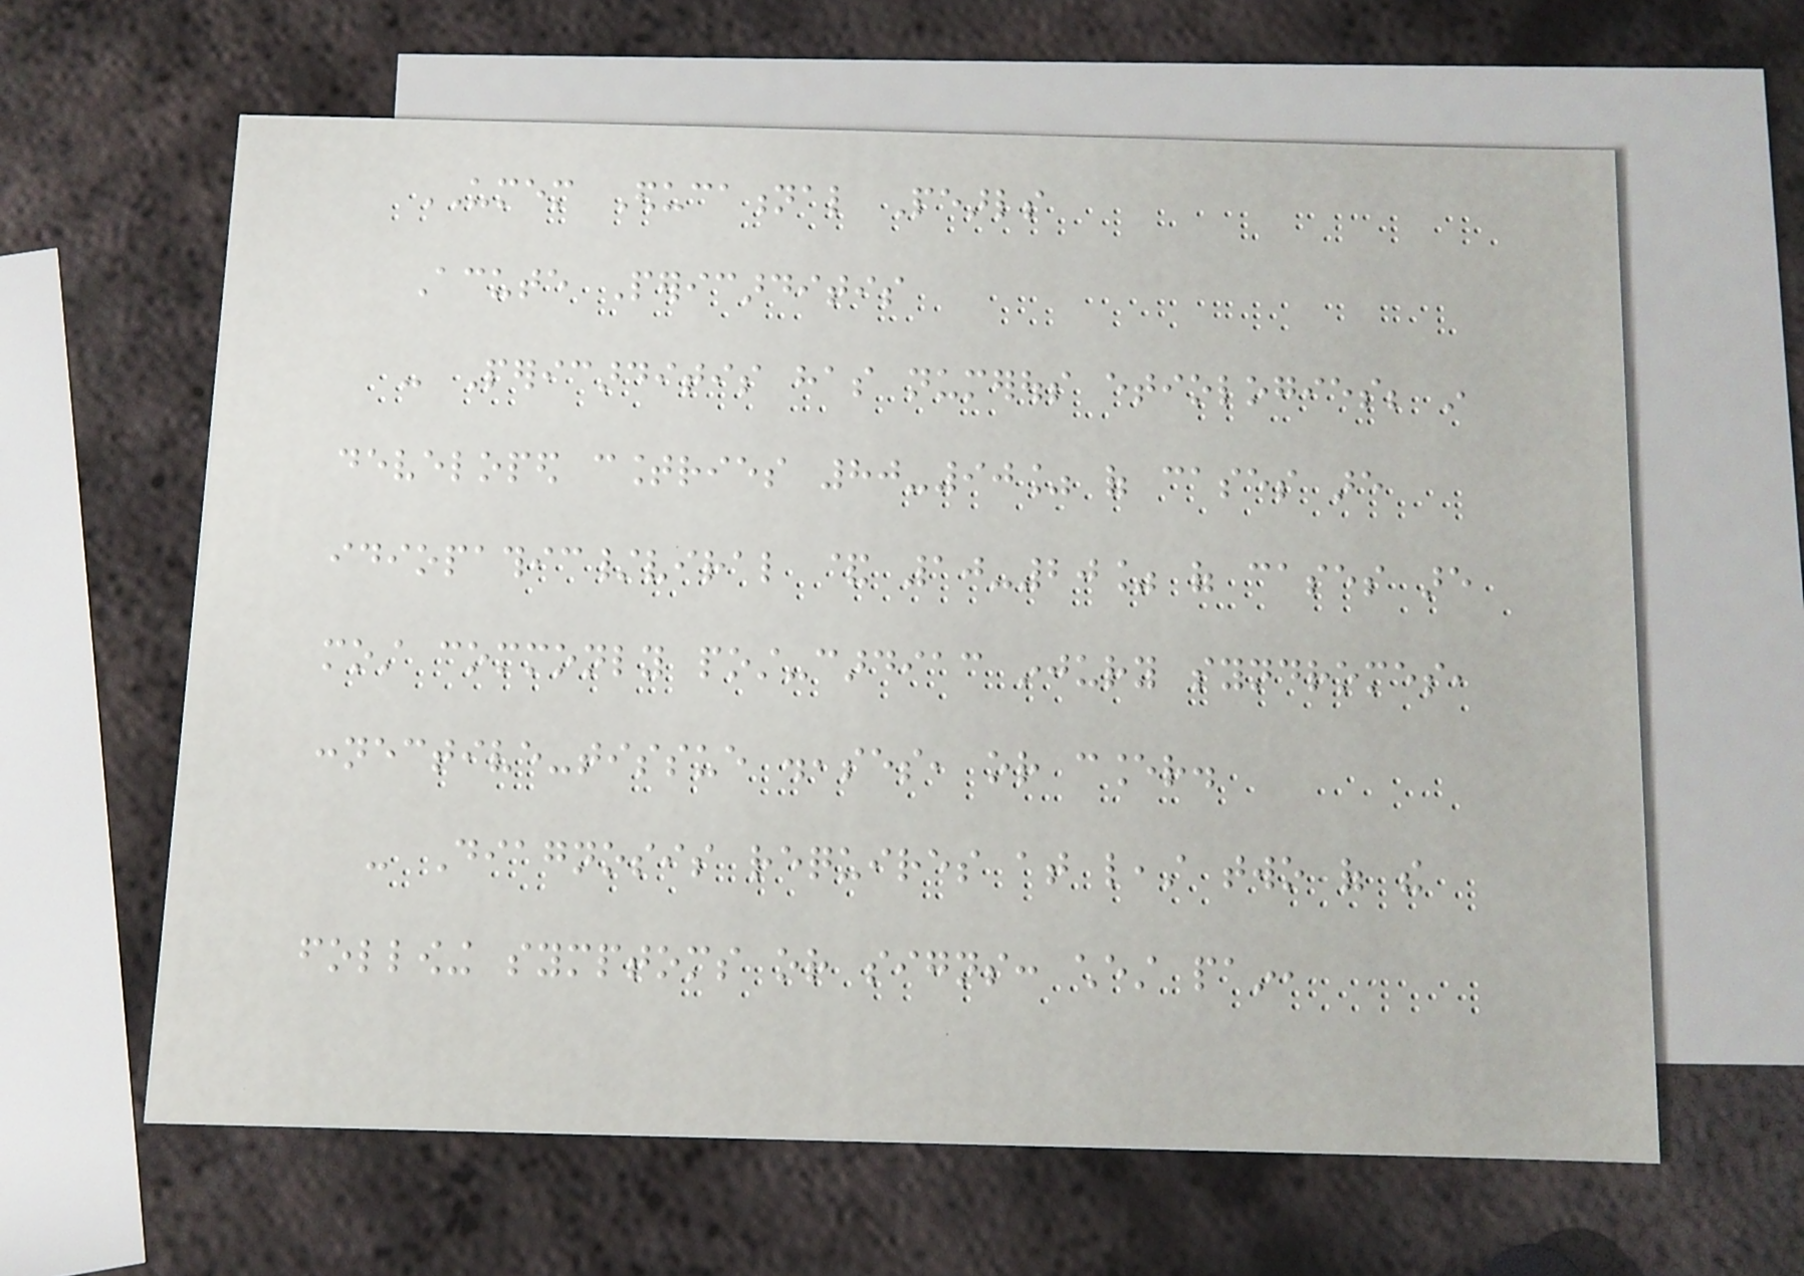UMEM Educational Pearls
Acute Pericarditis
- Pericarditis has numerous etiologies; in
developed countries 80-90% of cases are
idiopathic/viral & 10-20% of cases are
most commonly post-cardiac injury syndromes,
connective-tissue diseases, or cancer.
- Diagnosis requires at least two of the
following symptoms or signs: chest pain,
